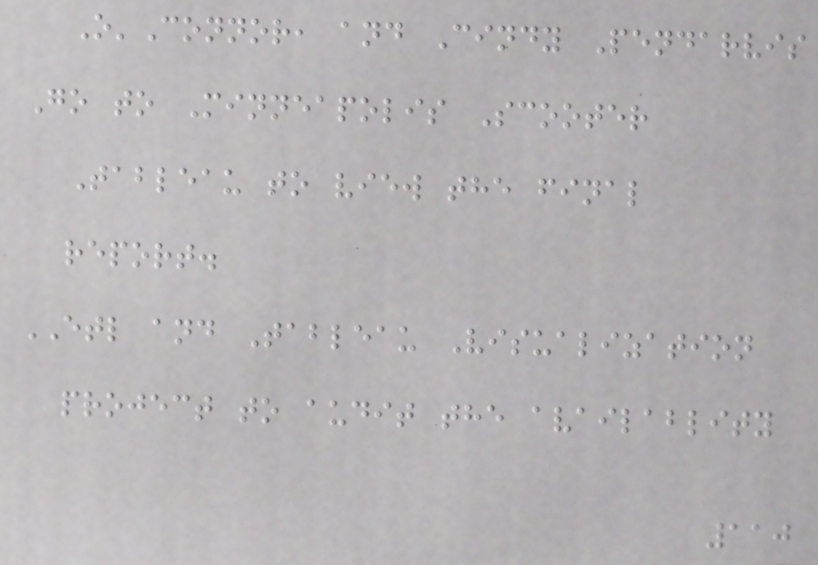O'Connor, and Cindy Pendarvis
Go to Minneapolis Scooter
Tableau to view the final
report.
ETL and Tableau Visualization
project to audit the availablity
110
